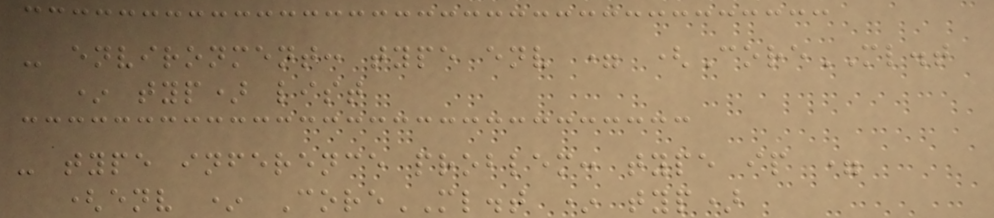- environment: type env = (CoreML.t
* typ) list
- type inference problem: type ip =
(env * CoreML.t * typ)
